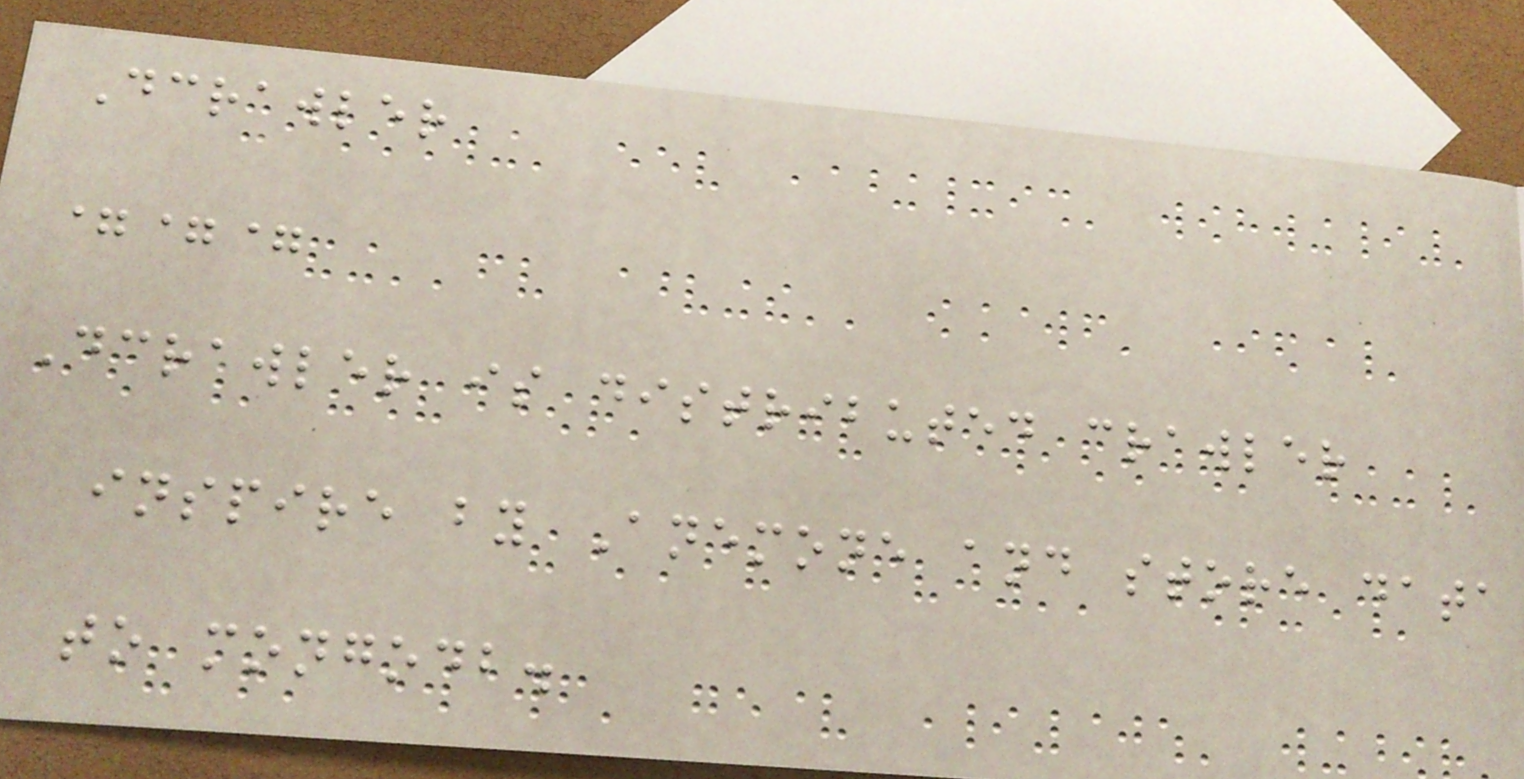Dcrawler
===
Dcrawler is distributed crawler
inspire by Anemone and store data
to mongodb.
